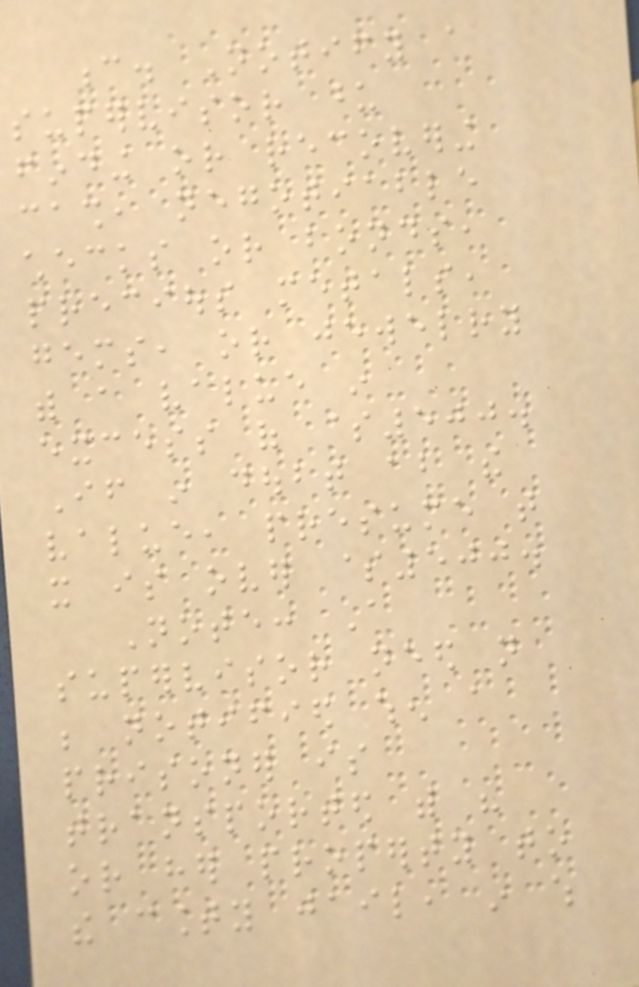c. Notify a
supervisor upon
finding or recovering
cash, negotiable
checks or bonds,
precious metals,
gems, or jewelry
with a value in
excess of $500.
If in doubt about the
value, presume that
it is over $500.
Note: A
supervisor need not
be notified when a
prisoner is
transported with his
or her property to
the county jail, in which
